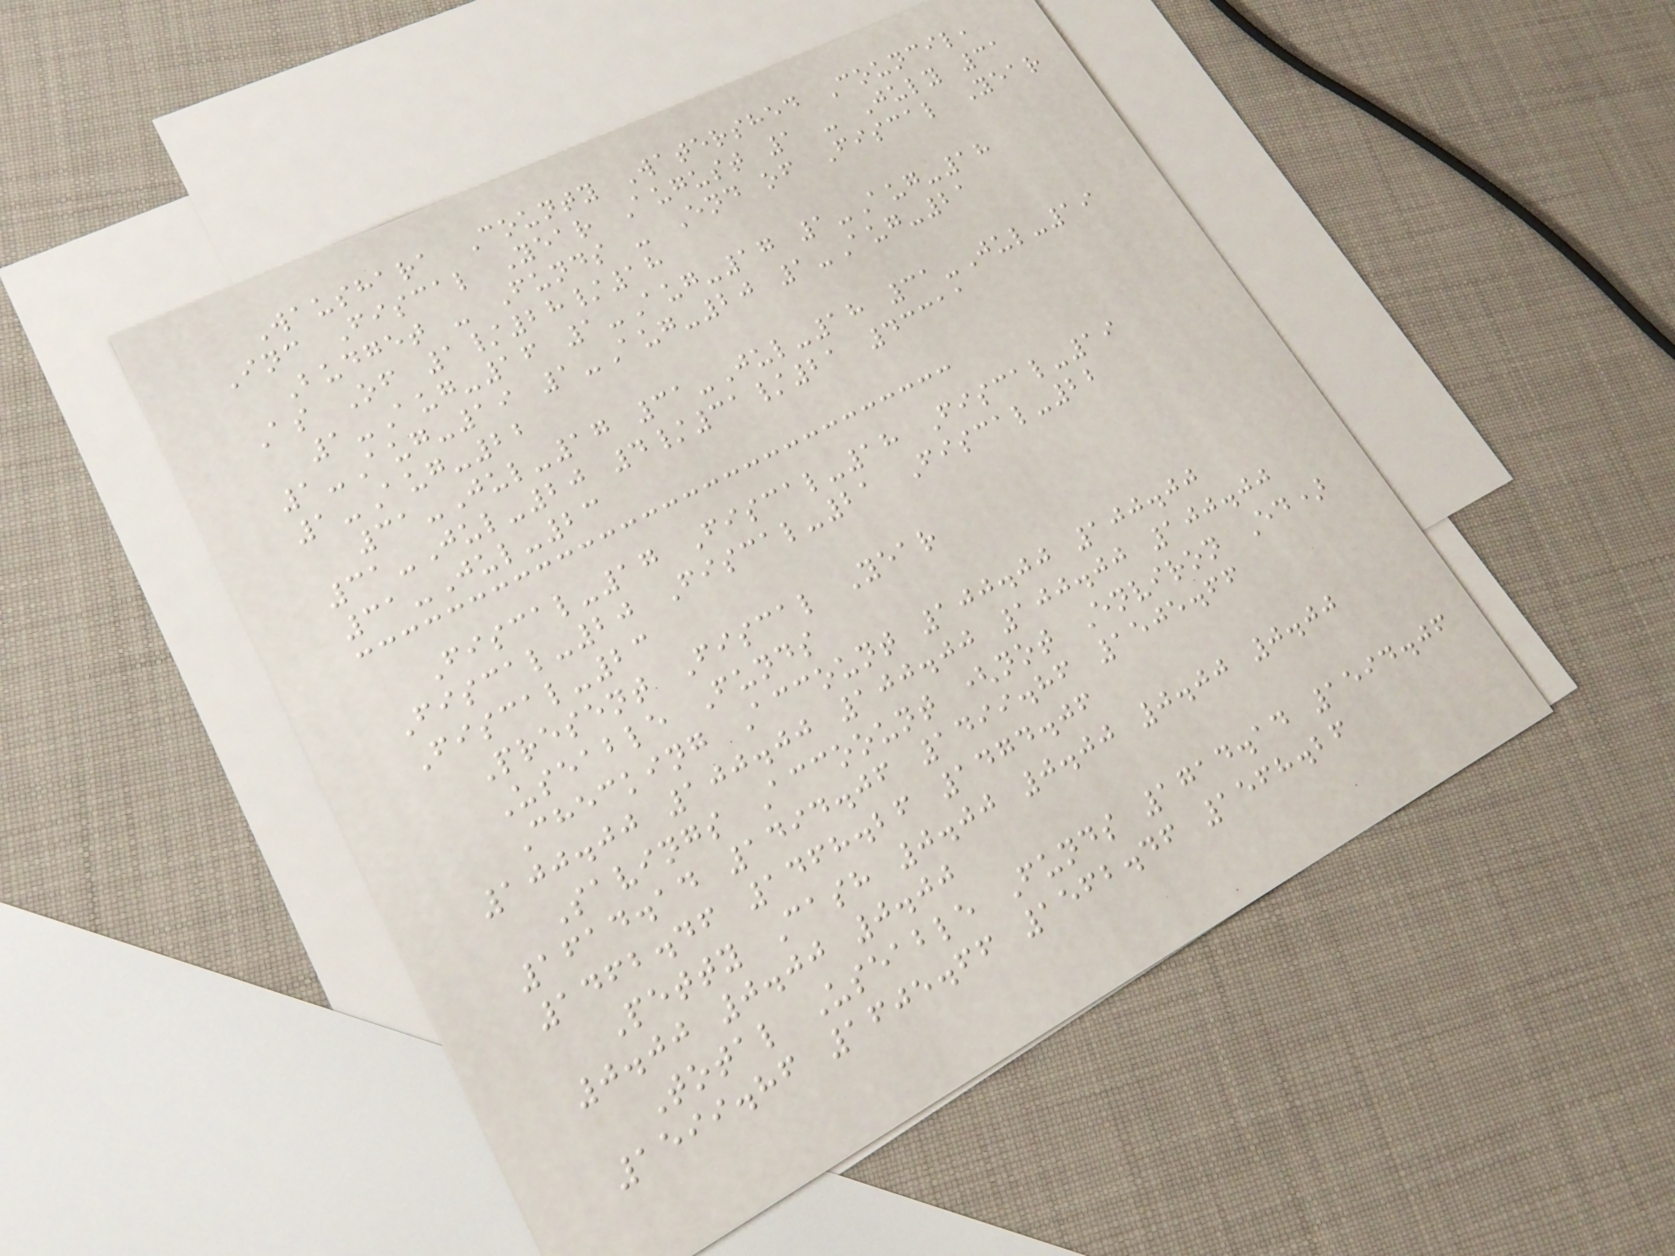Waushara County Watershed Council,
Inc Fiscal Year August 1 - July 31
Budget - Funds - End of Fiscal Year
As Of 1/28/18
1-Aug-16 1-Aug-17 1-Aug-18
1-Aug-19 1-Aug-20 1-Aug-21
1-Aug-22
31-Jul-17 31-Jul-18 31-Jul-19
31-Jul-20 4/31/21 43311
31-Jul-23
Fiscal-17 Fiscal-18 Fiscal-19
Fiscal-20 Fiscal-21 Fiscal-22
Fiscal-23
Present Fiscal Year
Useable Funds
Checking Account 100.00 100.00
100.00 100.00 100.00 100.00 100.00
Savings Accoount (not Environ Ed)
1614.14 1494.06 1499.86 1505.66
1462.46 1468.26 1474.06
Petty Cash 0.00 0.00 0.00 0.00
0.00 0.00 0.00
Total Useable Funds 1714.14 1594.06
1599.86 1605.66 1562.46 1568.26
